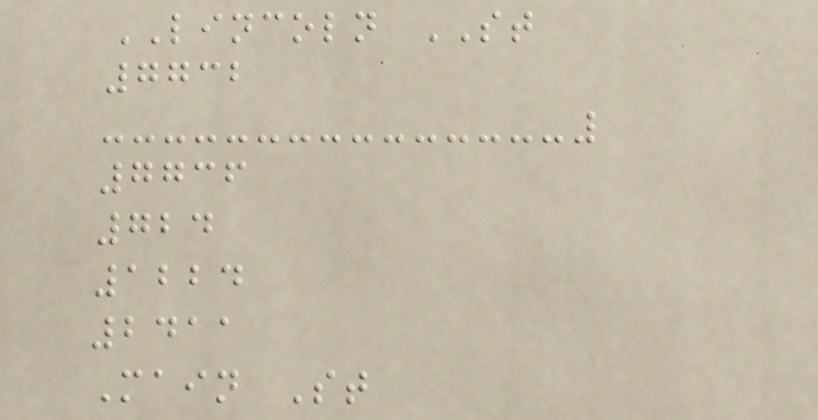LINCOLN ST
7732
7736
724
1224
2411
Main St
